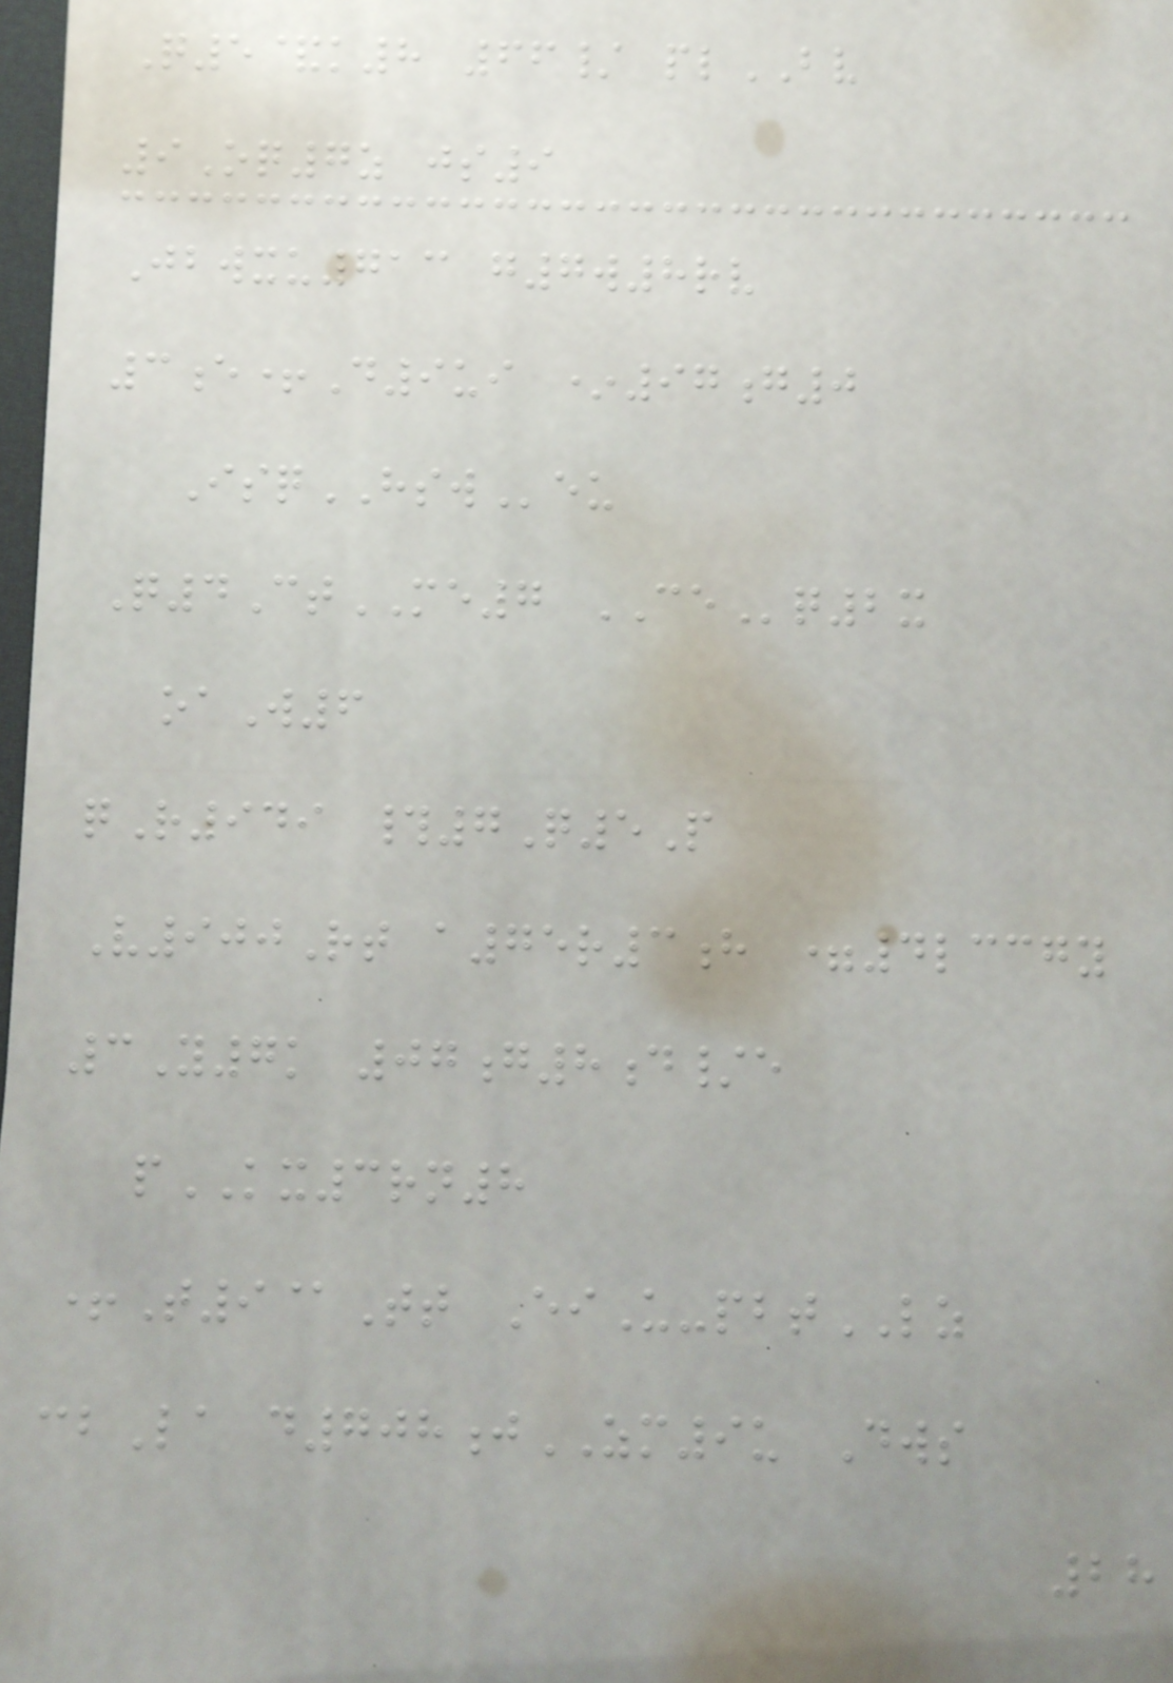Q5&k8 66/ plBV
9Oq7z js9
Jbwxu713 g7w8rv
3e+D9ui *97g0
IsqHSWeu
Q4CtME7 CEq2x
oaW6
qR949 #7Q5P
V900Rt a75r3h =4lccgy
3Y7k 07g8d/e
pKX3rn8
+T9@Tt EiU-pbtLZ
cbLa d708jZM9u Dws
28
